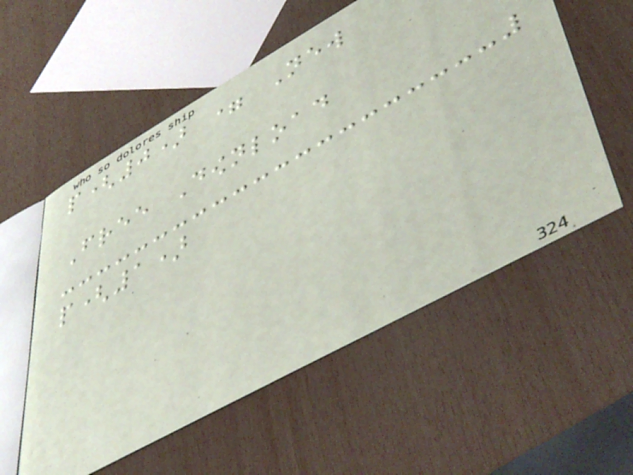p(0) = New
Free Download
p(1)
